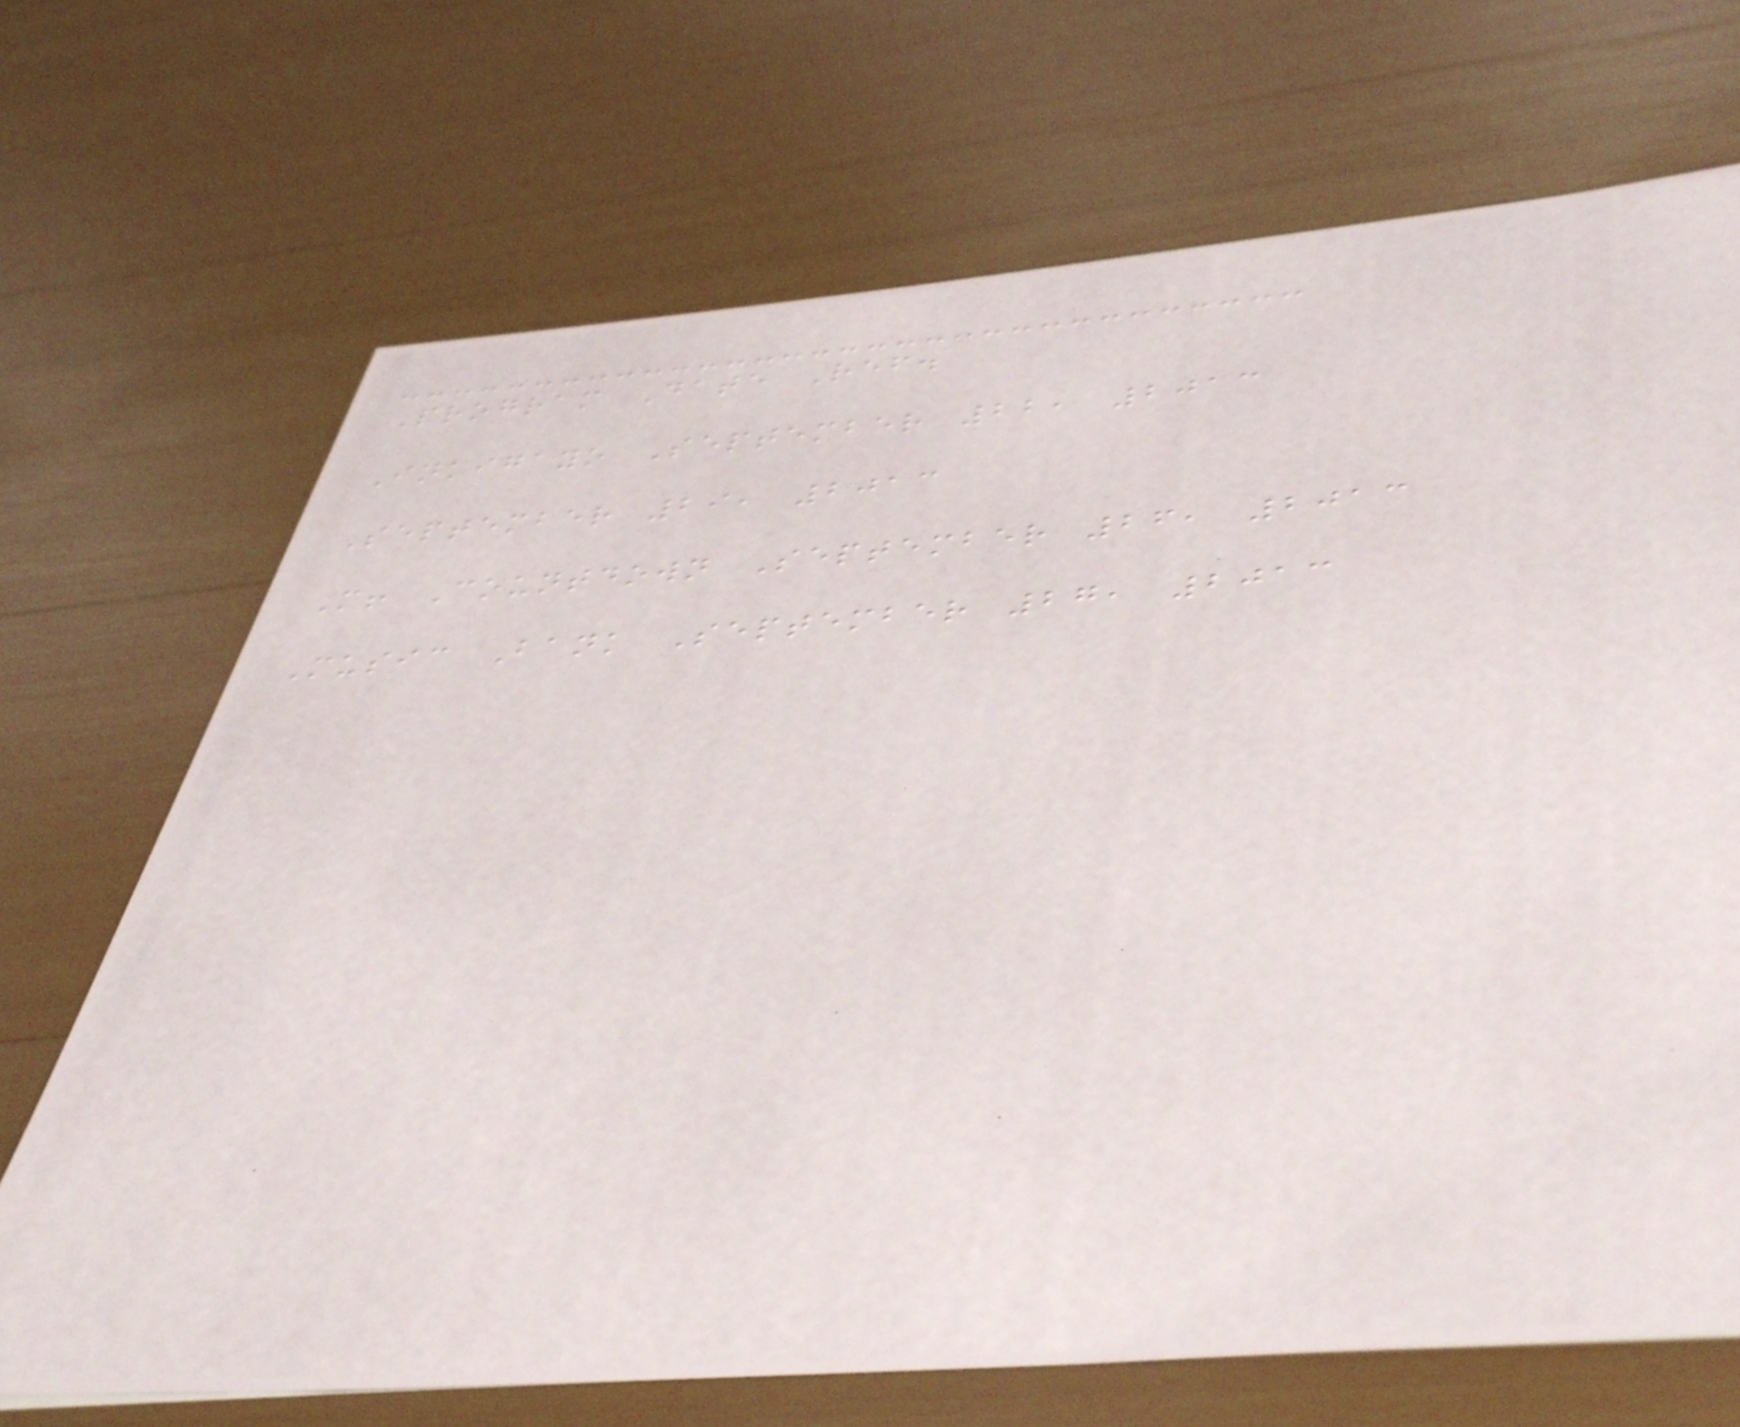Program Date Ref.
Inkigayo September 22, 2013
September 29, 2013
M! Countdown September 26, 2013
Music Bank September 27, 2013
